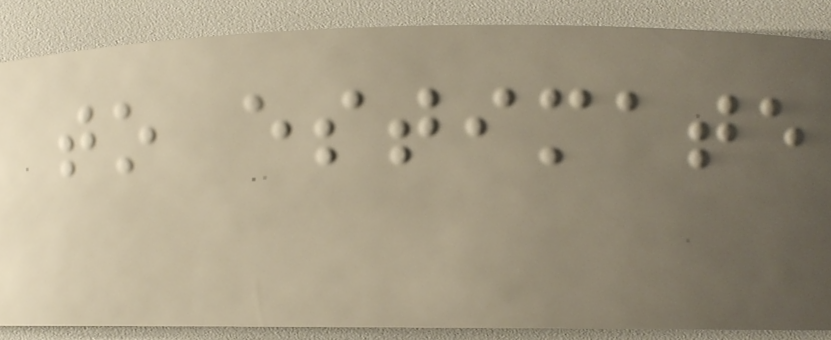to estimate
